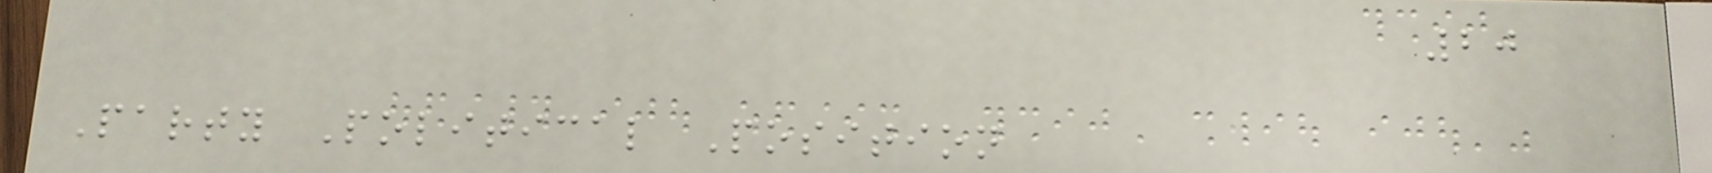20
Party Political Position
